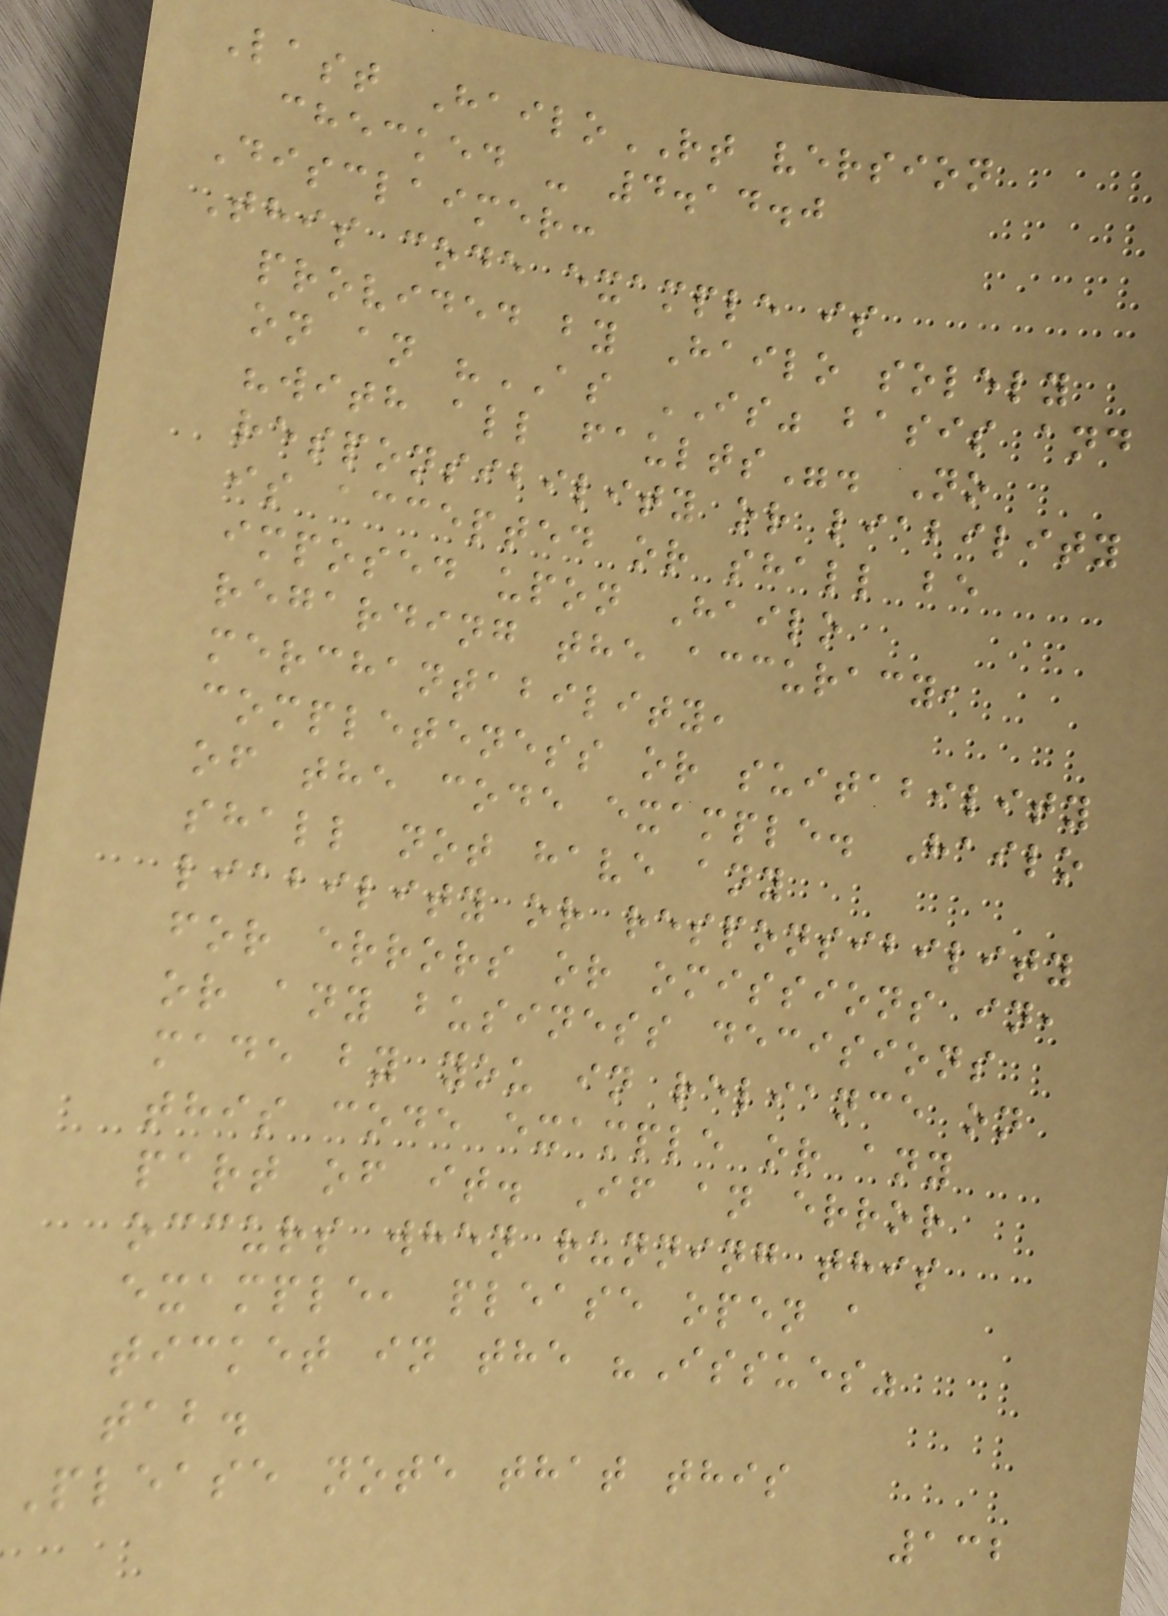Last HailoRT version
checked - 4.14.0
Disclaimer:
This code example is
provided by Hailo solely
on an "AS IS" basis and
"with all faults". No
responsibility or liability
is accepted or shall be
imposed upon Hailo
regarding the accuracy,
merchantability,
completeness or suitability
of the code example. Hailo
shall not have any
liability or responsibility
for errors or omissions in,
or any business decisions
made by you in reliance on
this code example or any
part of it. If an error
occurs when running this
example, please open a
ticket in the "Issues"
tab.
Please note that this
132
